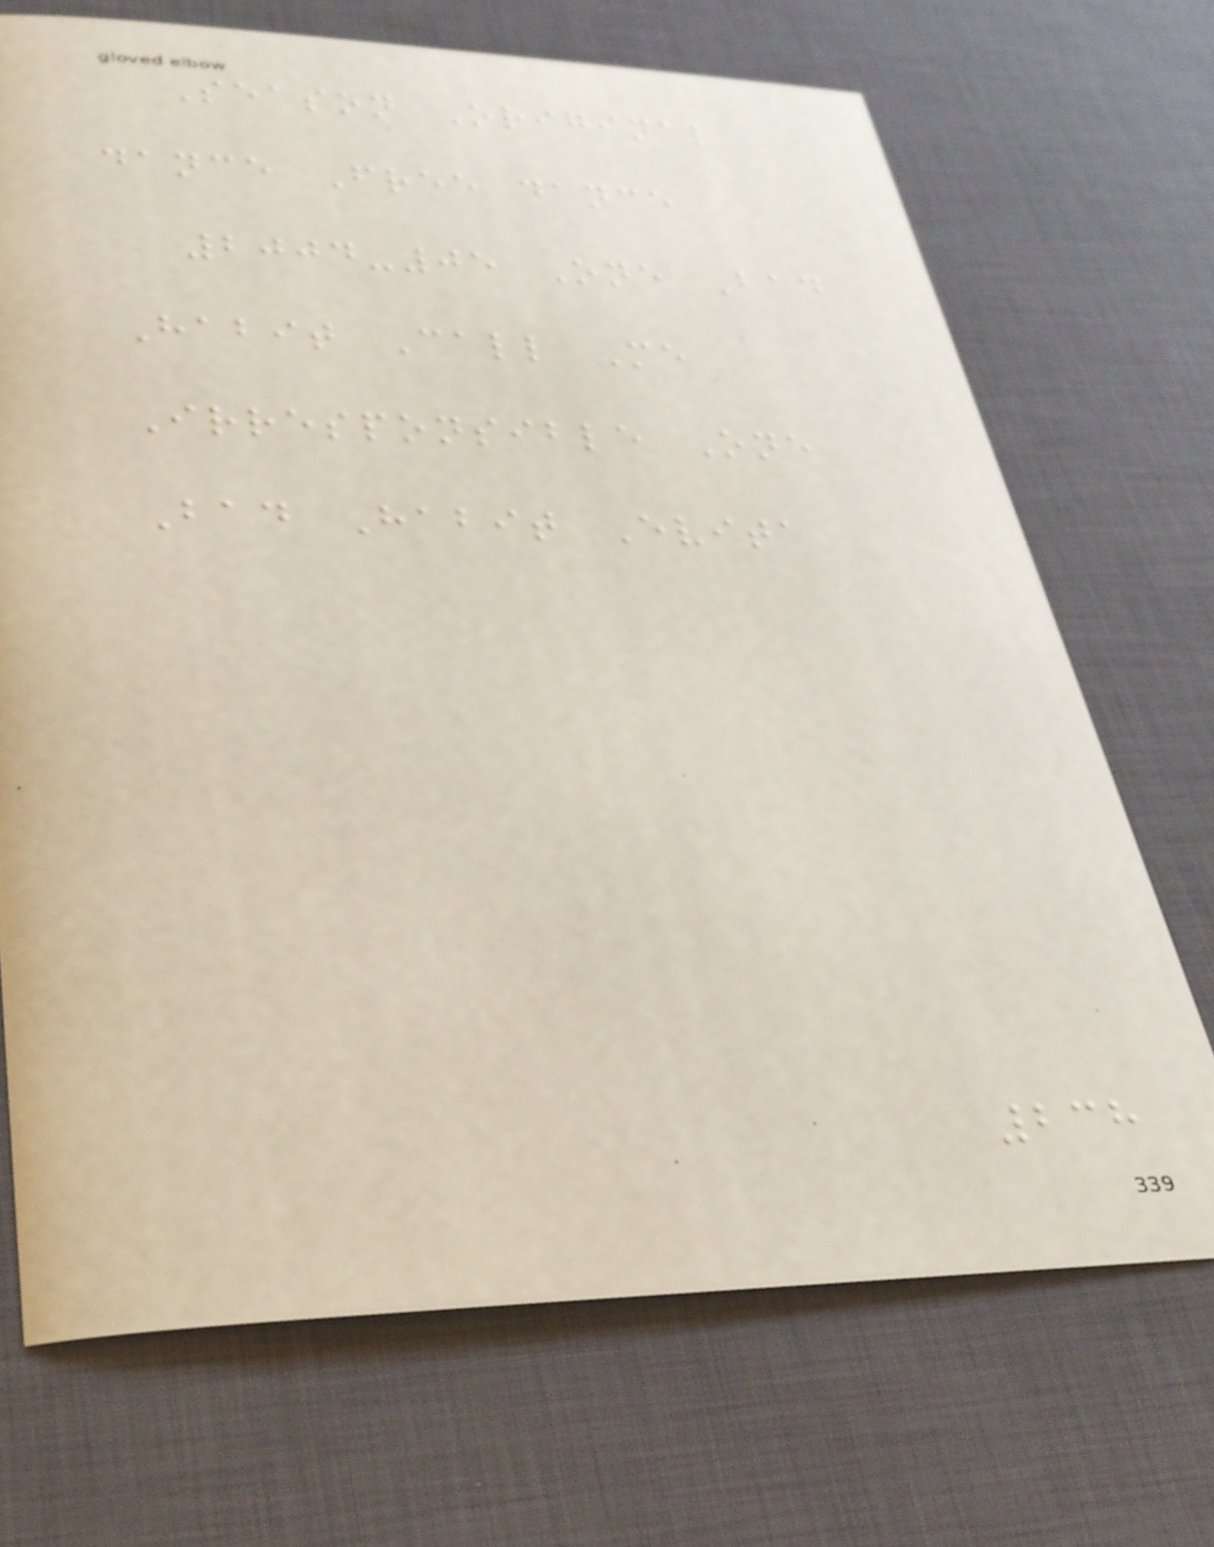Season Original
dance Free dance
2004-05 One Bad
Habit Call Me
Irresponsible One
Bad Habit Evita
238
